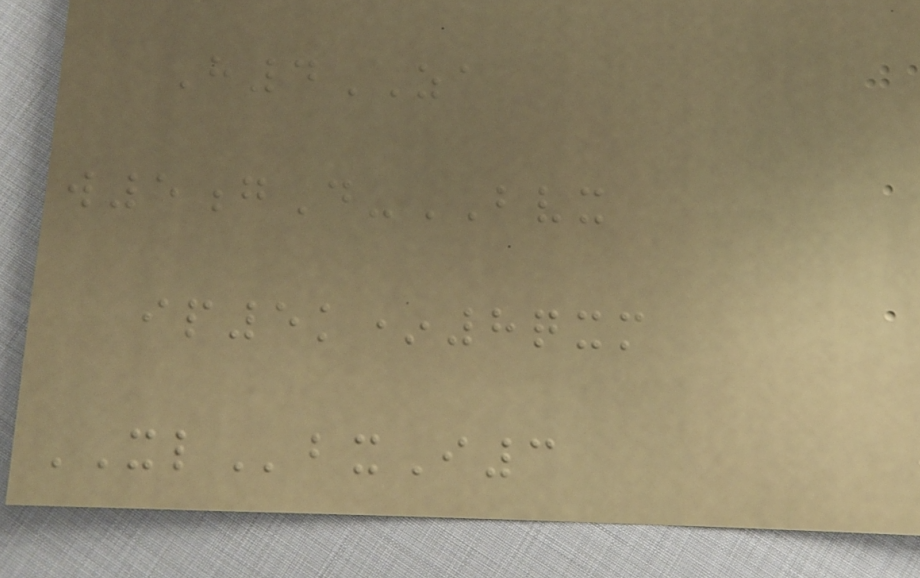H4ZA
w5gD-BVX
ip5k*8qxm
XLbxI3
